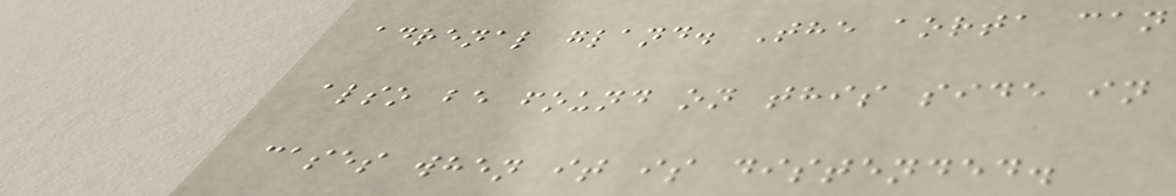adrenal gland. The aorta can
also be found on this side in
cases when it is distended.
